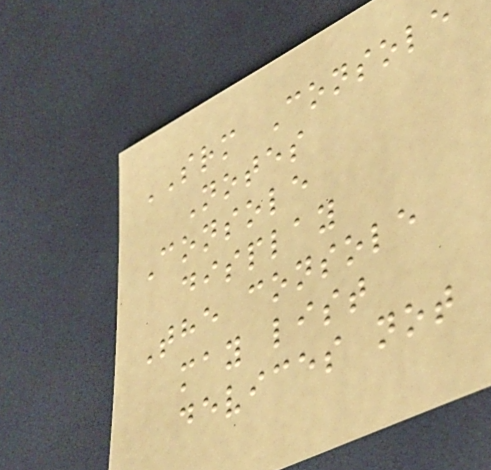SRM Console
Notes
Console
display
The console
may list
devices not
